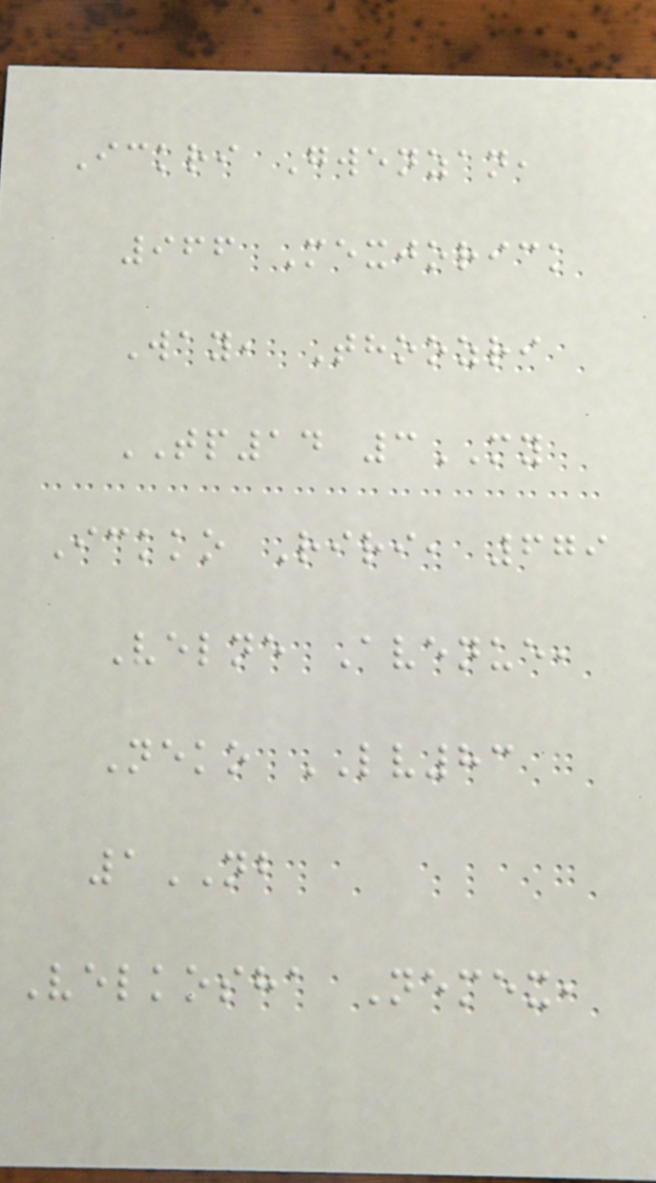Ickri Gwenzan,
966 Mexjorick
Way, Thoozri
TP14 3MY
Ickko Riri, 679
Velne Avenue,
Neko LV83
1NB
Velkosha Nemex,
